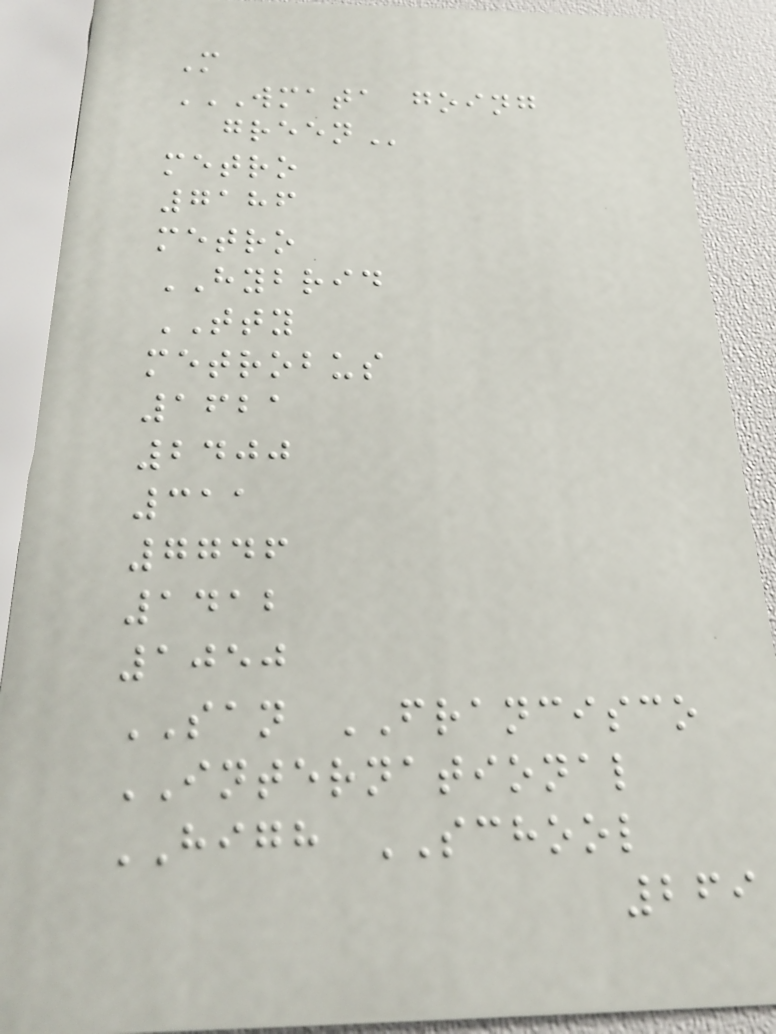M
WMATA GOING
GREEN
metro
7186
metro
HYBRID
TTY
metrobus
1621
2400
311
7746
1412
1050
SAN FRANCISCO
INTERNATIONAL
HIGH SCHOOL
269
